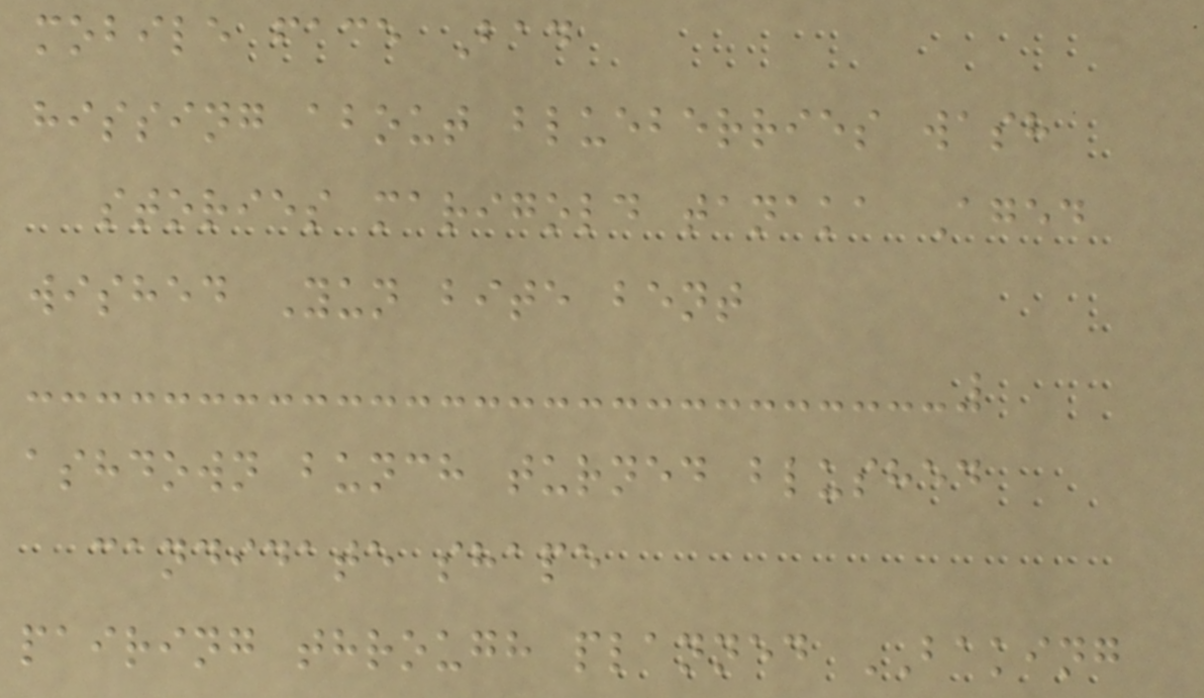mobile face Bad
hissing about blueberries wash
stories marigold tanaka Aged
wished Yun bite bent
ashdown bunch turned blushed
candidate shape
pairing through planned BAKING
